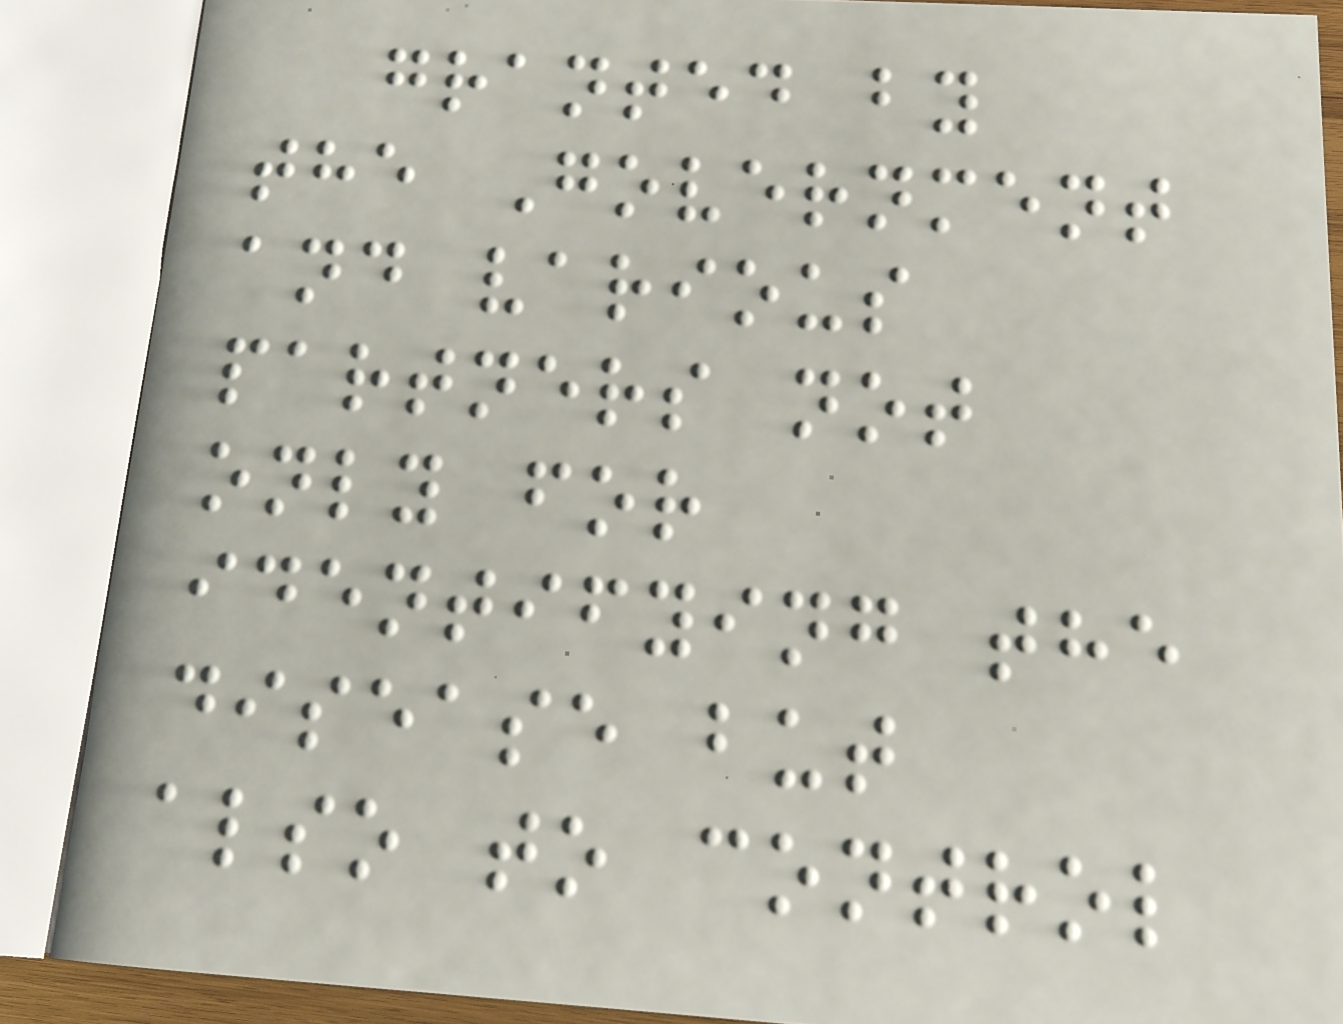granted by
the Government
and various
partners not
only for
identifying the
disease but
also to control
